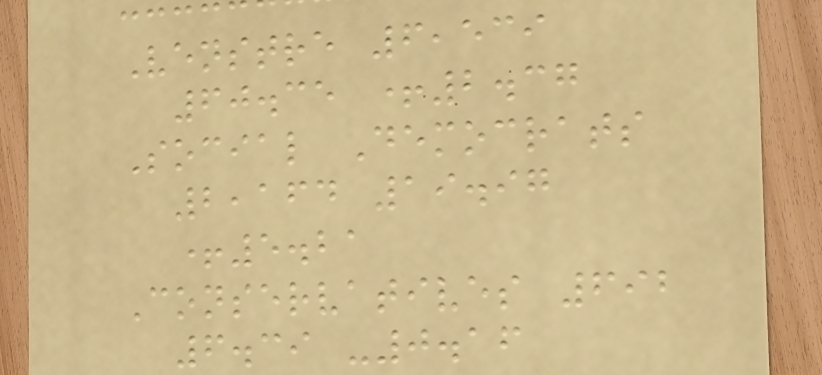Venstre 6,539
60.35 +2.37
Social Democrats
2,164 19.97
+5.21
Conservatives 692
6.39 -0.16
